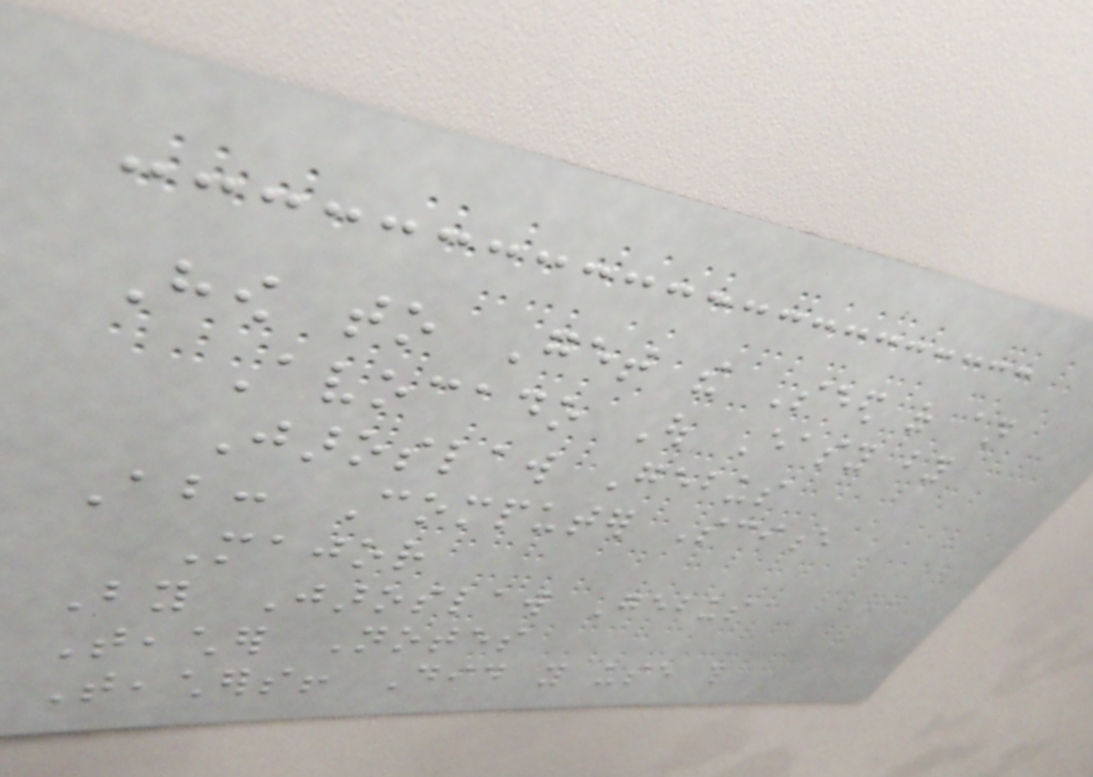How to Get the Seed of an
Avocado Out Easy by
Jaroslaw Gebus
About: Computer Science
Major
By Jaroslaw Gebus
Teacher Notes
Teachers! Did you use this
